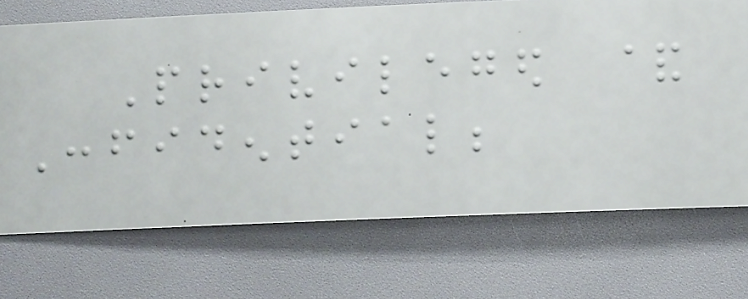Privileged &
Confidential;
